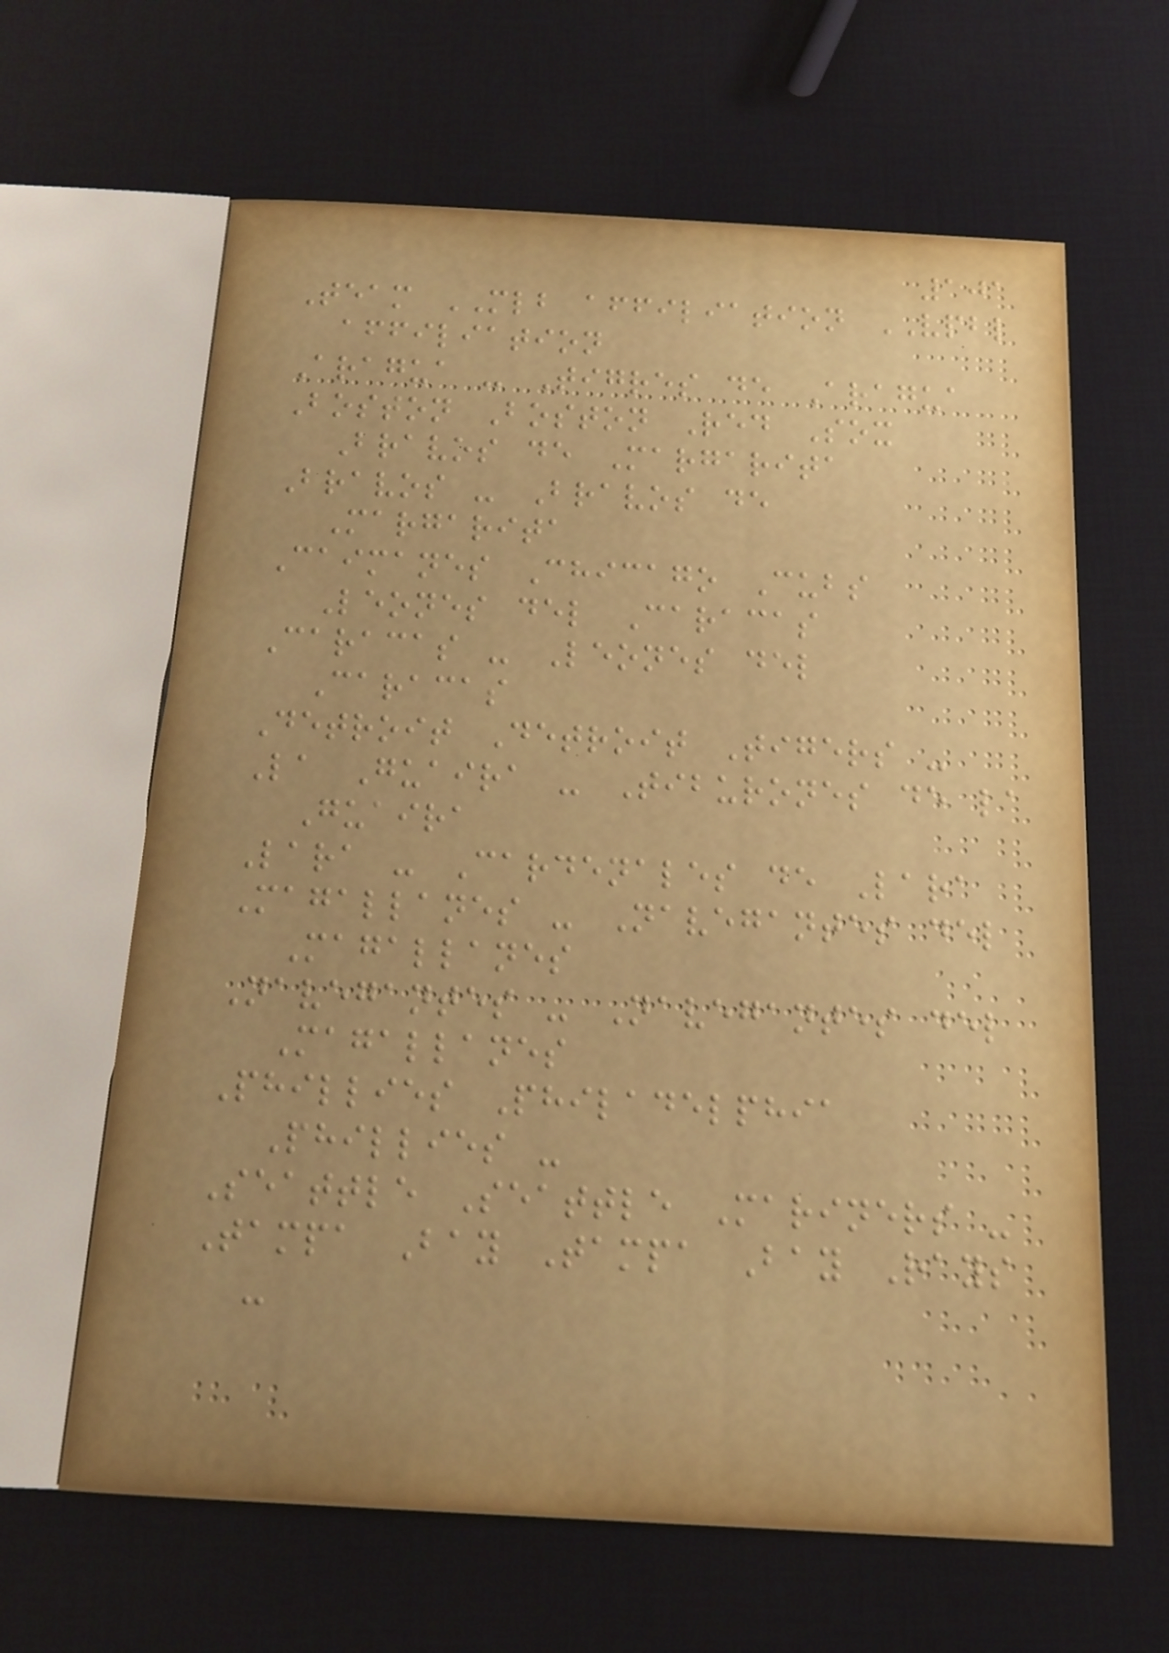101
Team MLB affiliation VPBL
affiliation
Aragua - Tigres de Aragua
Boston Boston Red Sox
Bravos de Margarita
Bravos - Bravos de
Margarita
Caimanes Chicago Cubs
Leones del Caracas
Caracas - Leones del
Caracas
Detroit Detroit Tigers -
La Guaira - Tiburones de la
Guaira
Lara - Cardenales de Lara
Magallanes - Navegantes del
Magallanes
Navegantes - Navegantes del
Magallanes
Phillies Philadelphia
Phillies -
Seattle Seattle Mariners -
Tampa Bay Tampa Bay Rays
-
